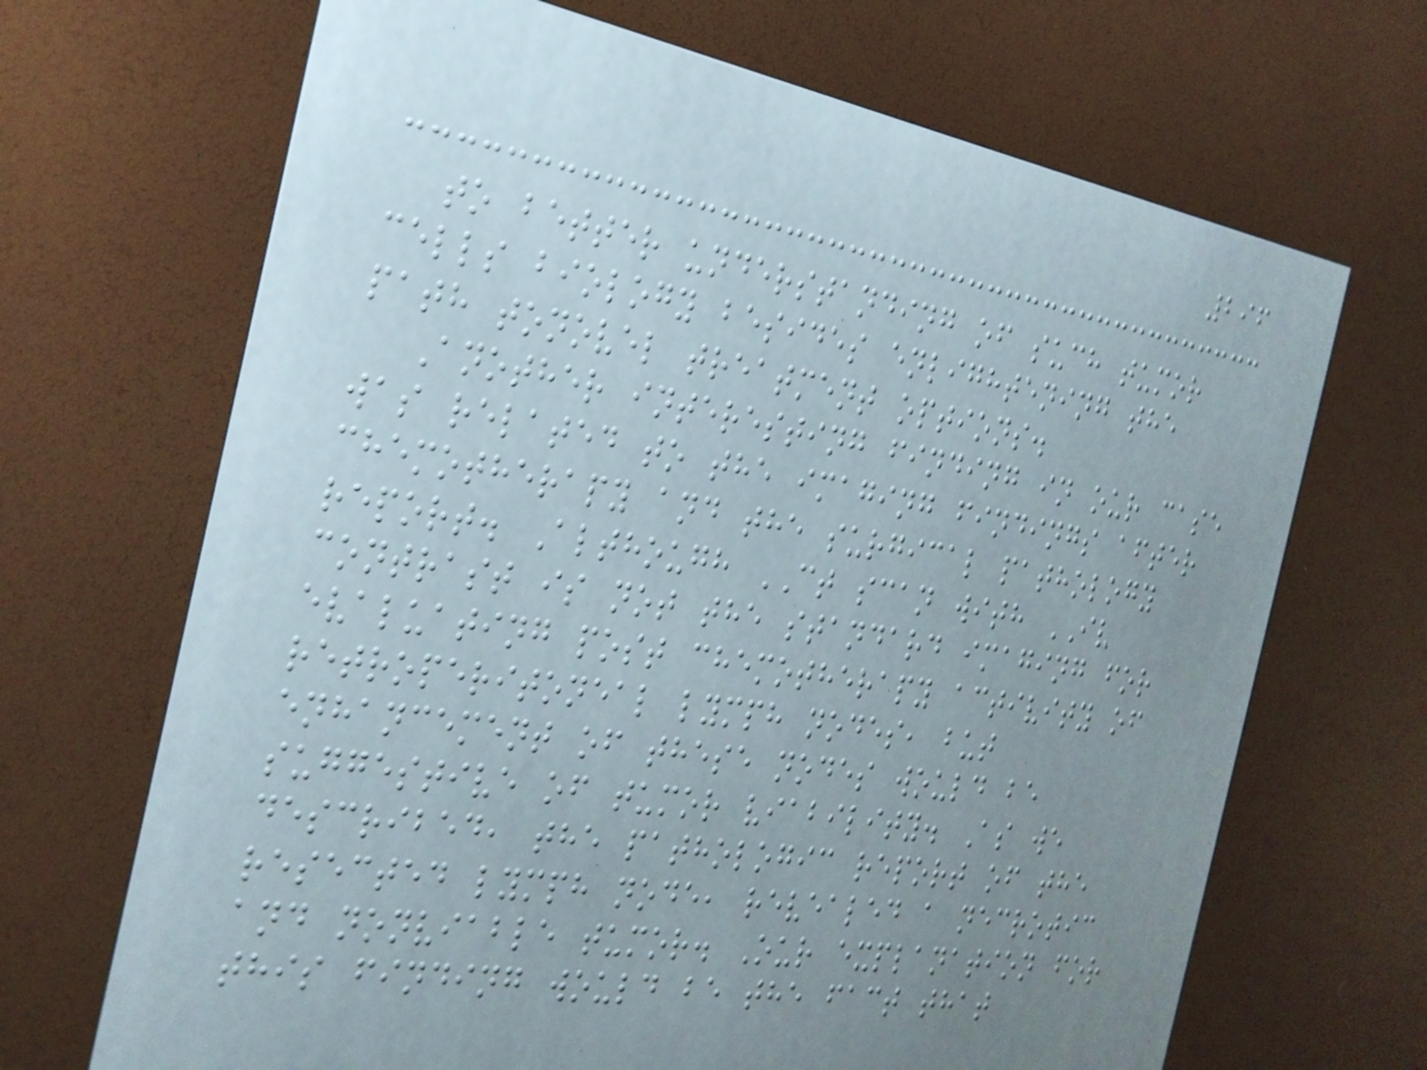296
to better understanding of such tumor
cells biology besides enlightening the
path tonovel treatment options.
Another interesting finding in our case
was related to the imaging findings after
chemotherapy and the surgical pathology
report. Although CT scan with IV
contrast is not the standard imaging for
evaluating post chemotherapy activity of
retroperitoneal lymph nodes, but
enhancement of these nodes would be
suggestive of tumor viability. As we
described, the pathologic report of the
resected lymph node, revealed a necrotic
and nonviable tumor. Our explanation for
this finding would be the fact that
